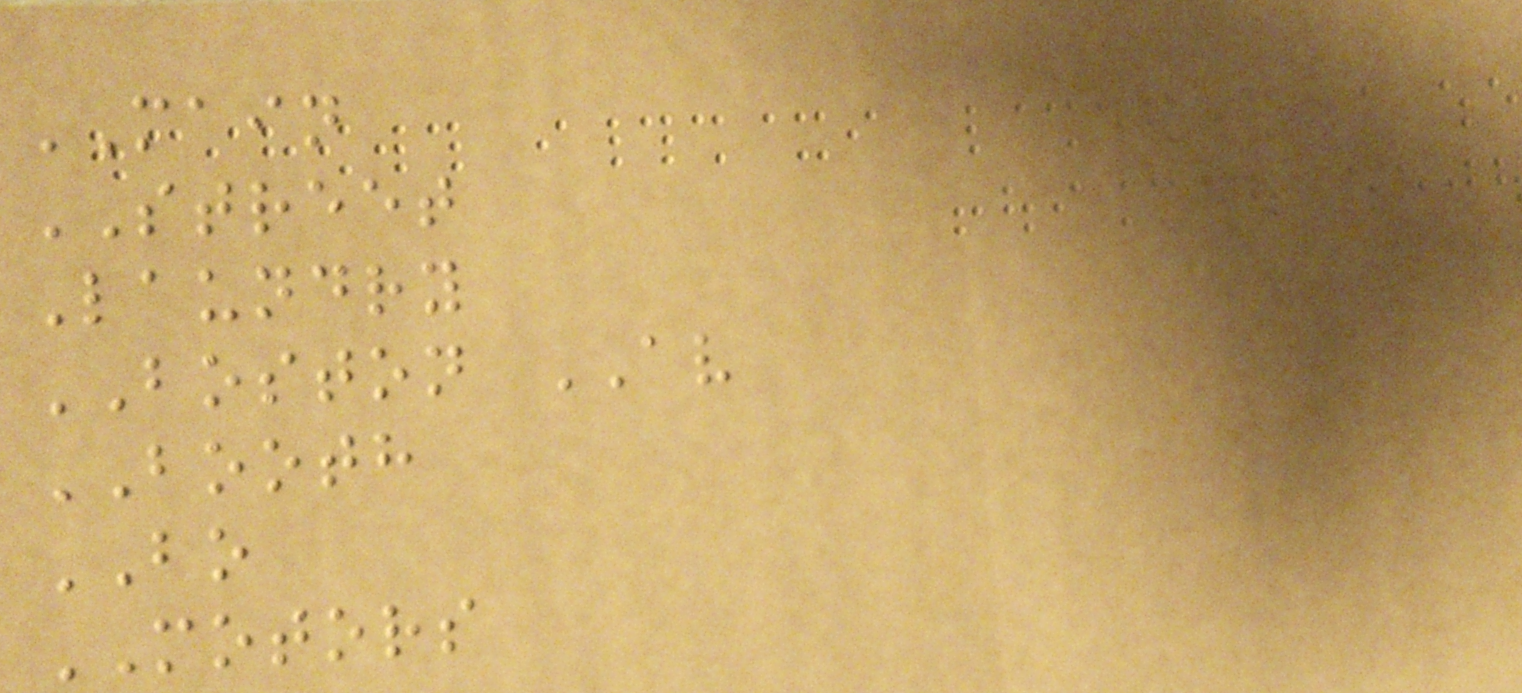MAIN
STREET
Laundry
BOSTON AV
BOOTH
BO
MOTORS
